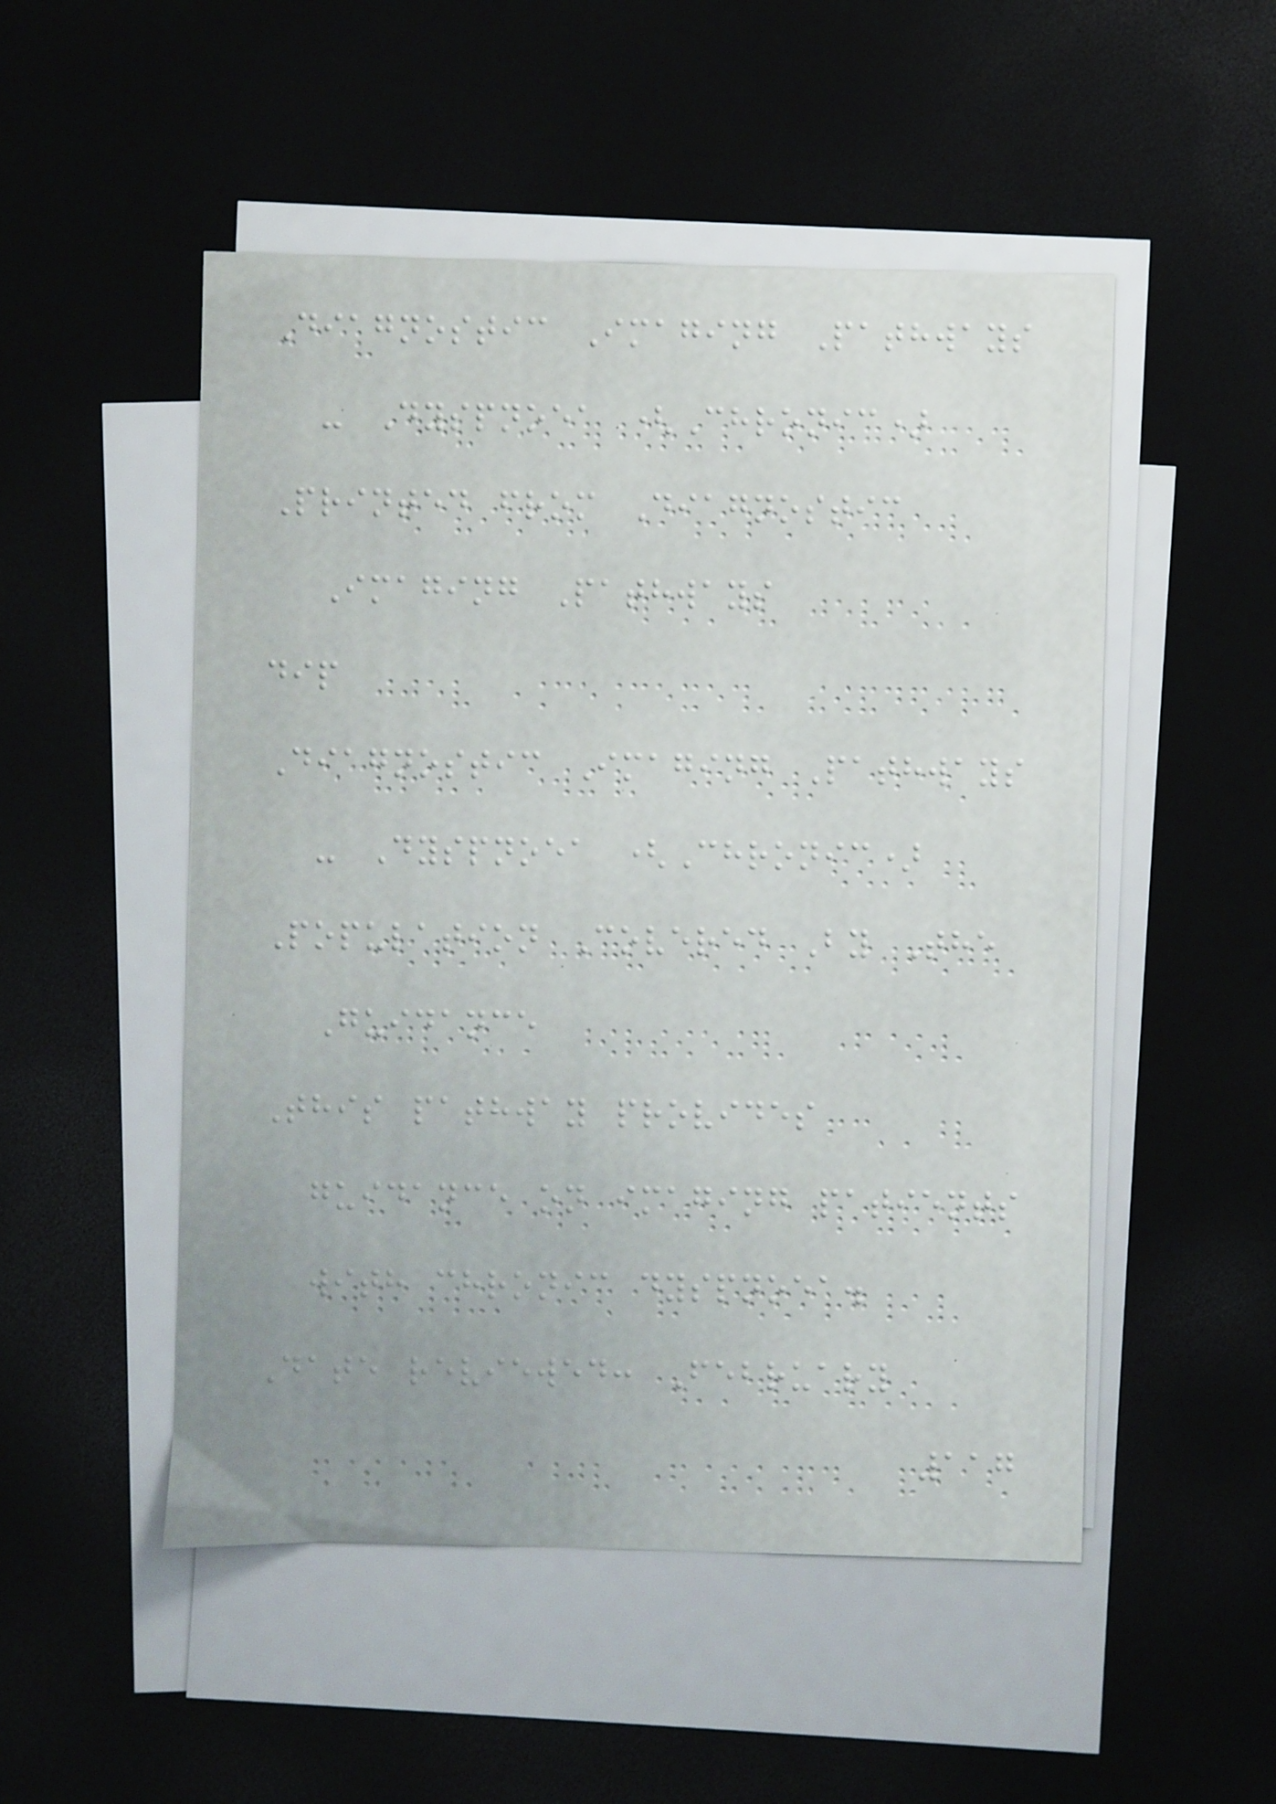Diagnostic Imaging Pathways
- Dyspnoea (Chronic)
Printed from Diagnostic
Imaging Pathways
dip
Diagnostic Imaging Pathways
- Dyspnoea (Chronic)
Population Covered By The
Guidance
This pathway provides
guidance on imaging patients
with chronic dyspnoea.
Date reviewed: February
117
